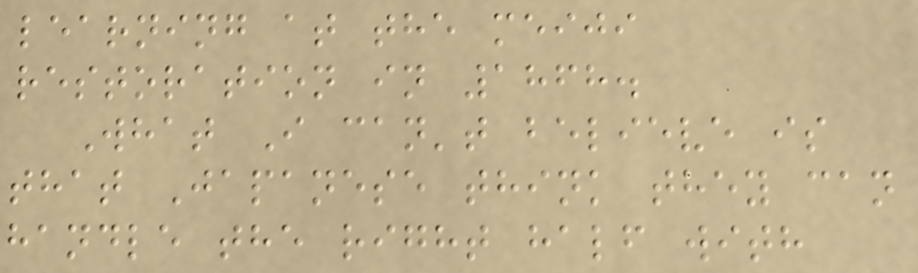learning at the meiji
restoration in 1868.
What I can't believe is
that Japanese think they can
handle the right half with
